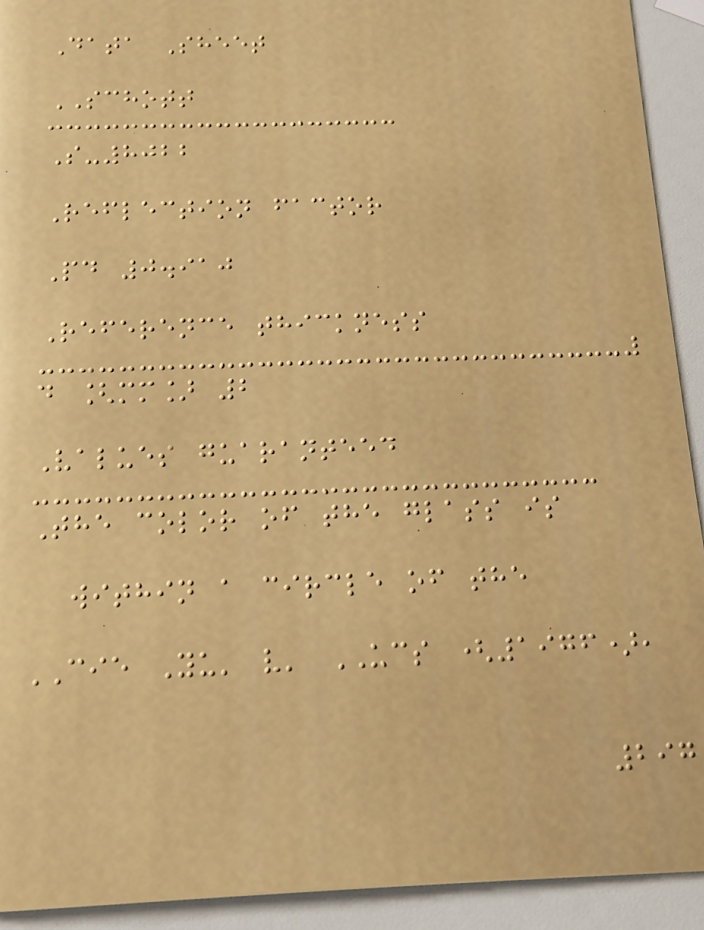Data Sheet
SCHOTT
S-8022
Reflection factor
Pd 0.910
Reference thickness
d [mm] 2
Values guaranteed
The color of the glass is
within a circle of the
CIE Yu' v' UCS (1976),
297
